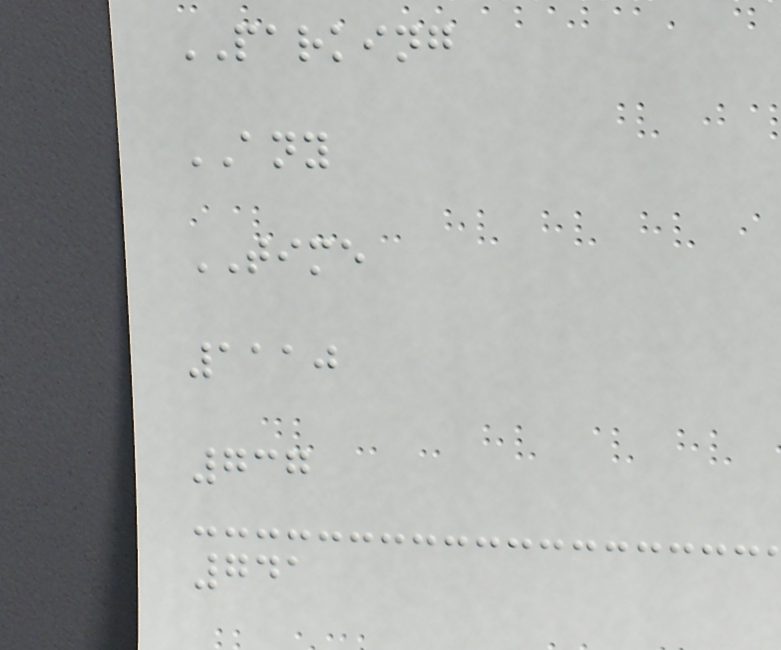PARKING
ANY
TIME
1110
737
741
